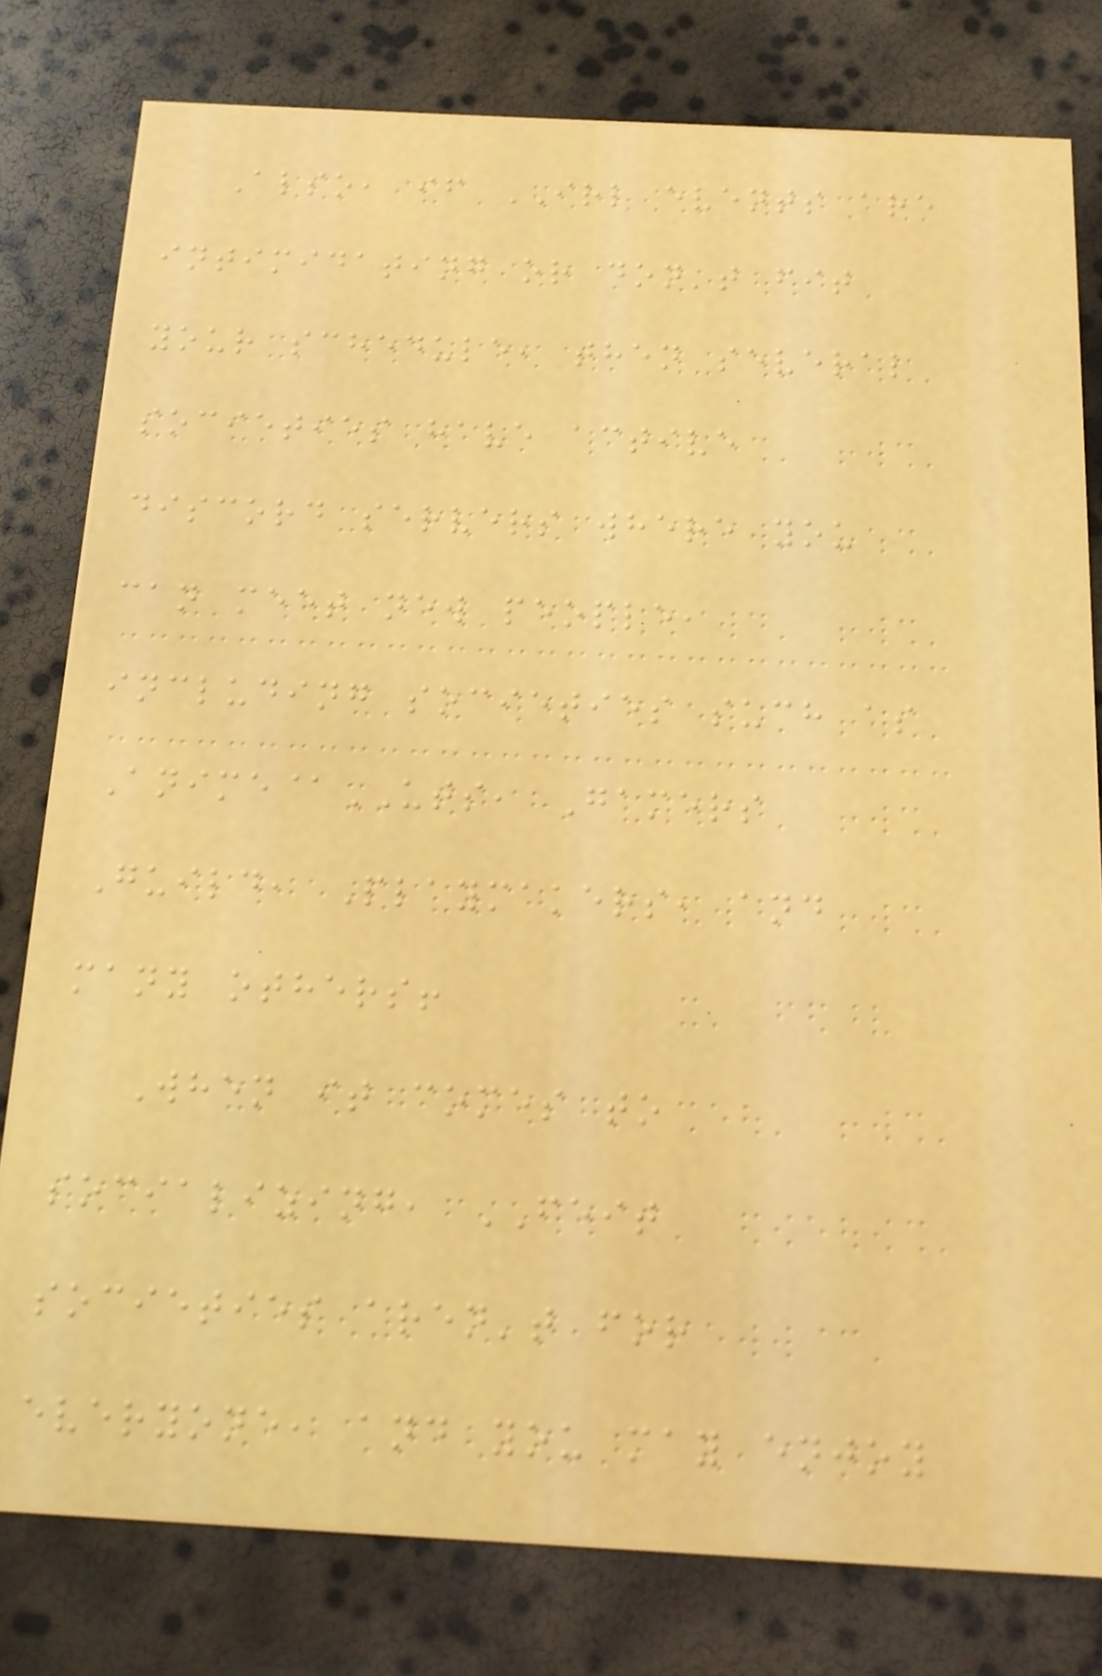Also, if IRL events are
intimidating or don't fit
your schedule, then several
societies have active
discord servers where you
can meet new people,
including societies such as
Anime@UTS, Gamers
Guild, Playmakers, and
many others!
When it comes to
socializing, FEIT
societies aren't for
everyone, and you may enjoy
